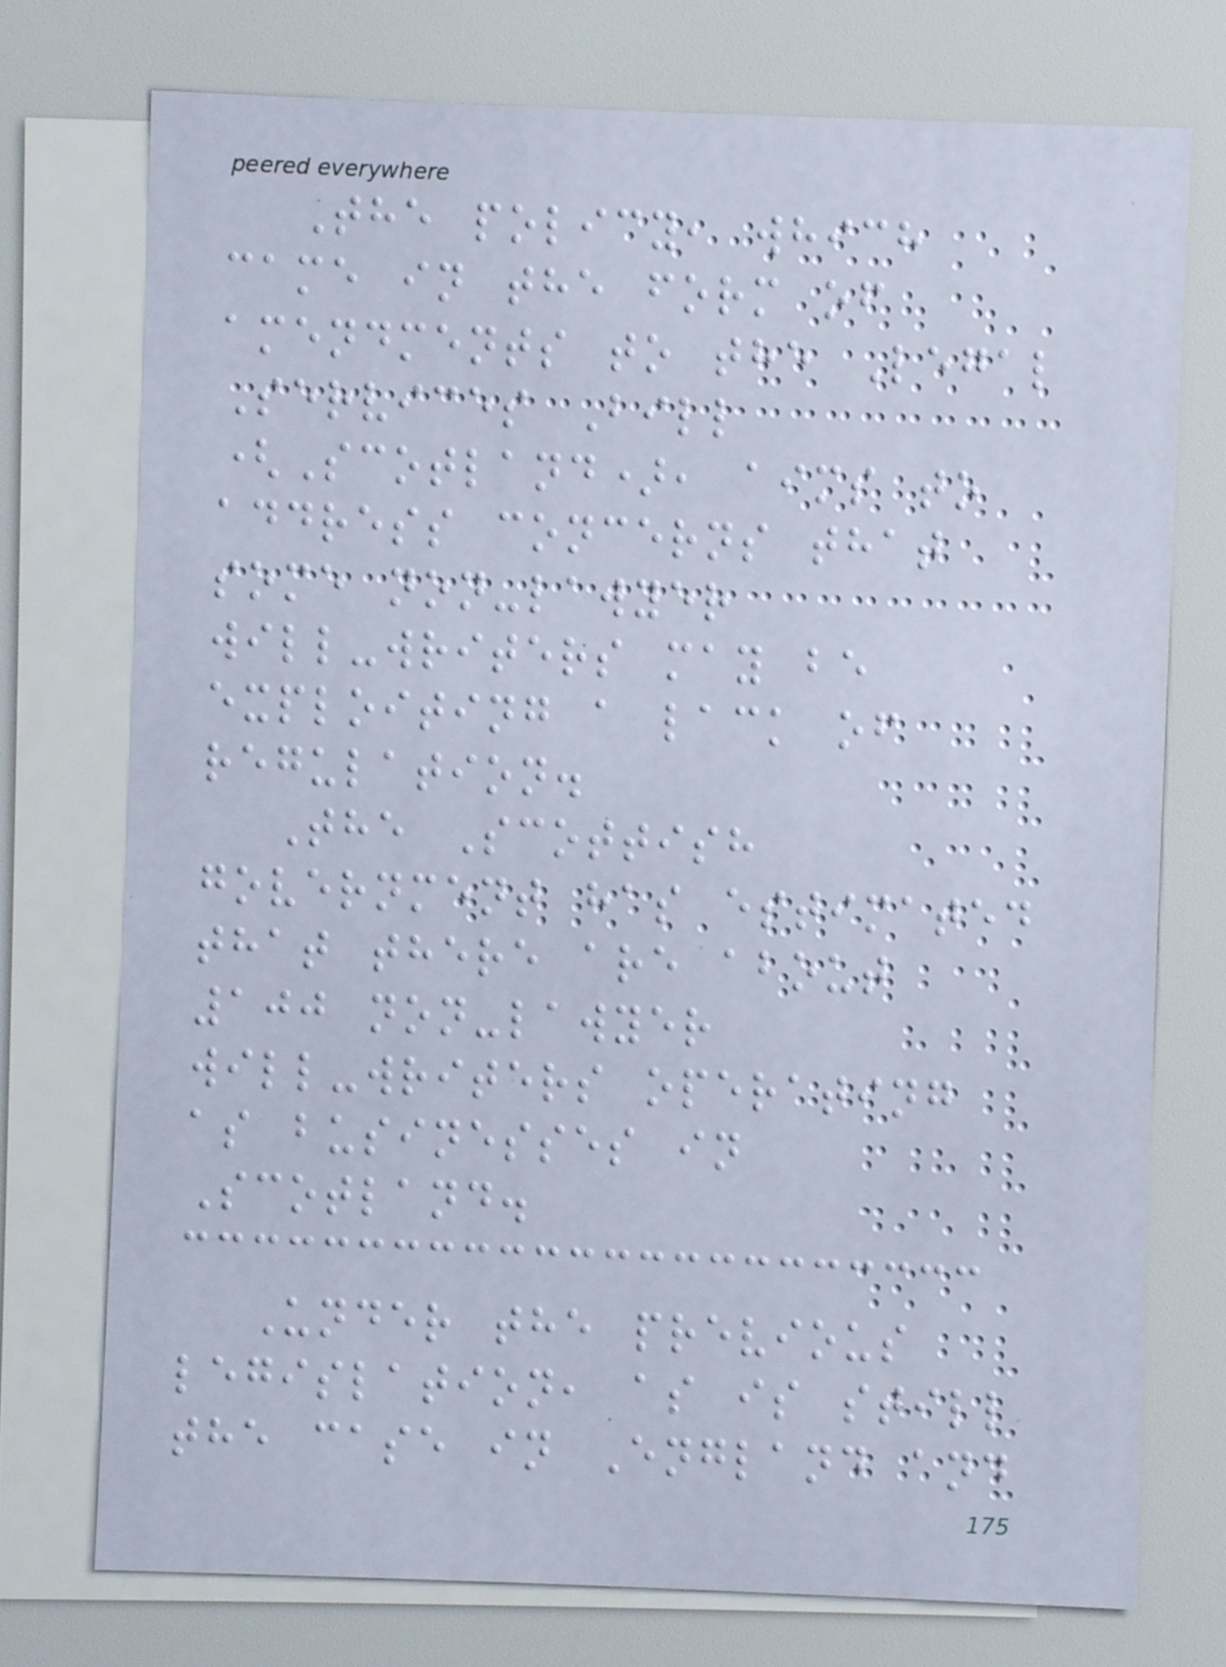The policy, which
came in the form of
amendments to the Legal
Services Bill
(Scotland), aims to
address concerns that
some non-lawyer
will-writers may be
exploiting a lack of
regulation.
The Scottish
government has estimated
that there are about
100 non-lawyer
will-writers operating
as businesses in
Scotland.
Under the previous
legislation, as is still
the case in England and
